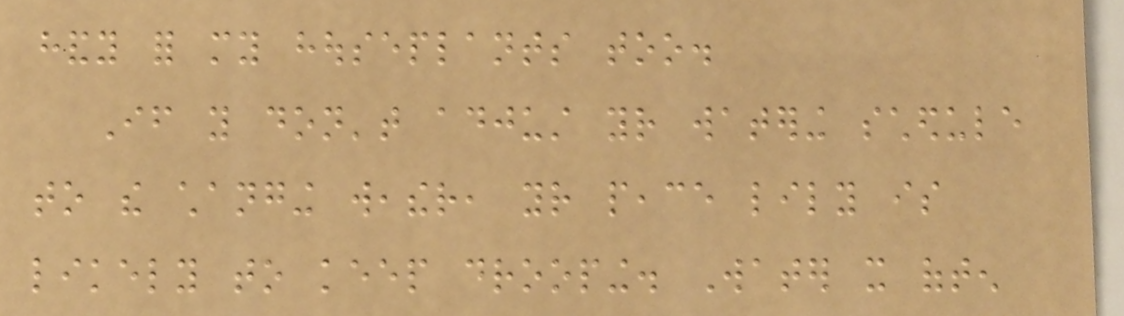handy for my houseplants too.
If you don't adjust your watering schedule
to the changing weather, your peace lily is
likely to keep drooping. Water it often
